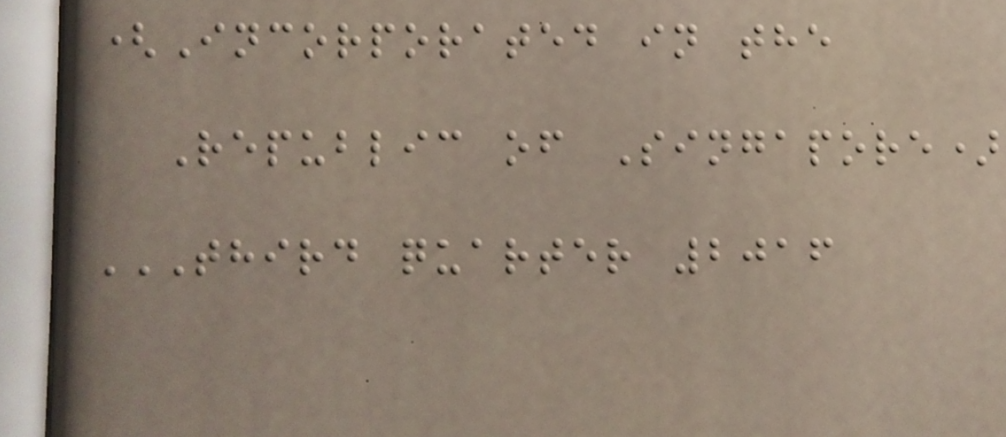(Incorporated in the
Republic of Singapore)
THIRD QUARTER 2016
